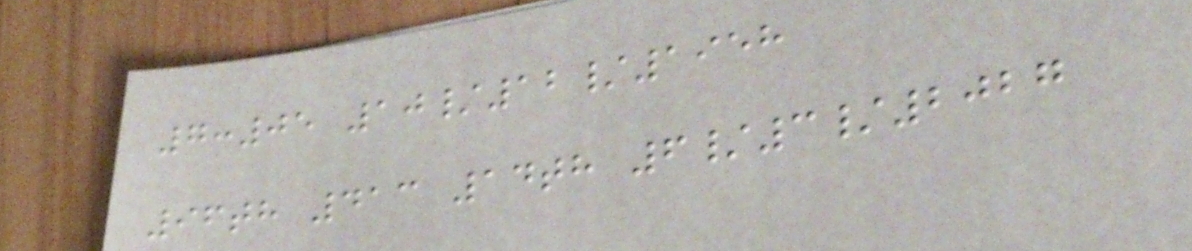7:05 10/12/1958
96th 413 14th 6/3/2027
